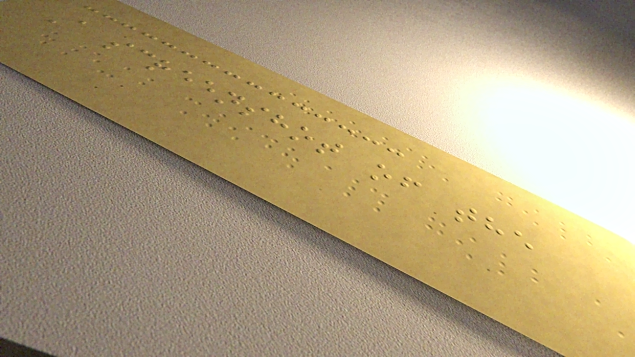A screenshot of the
